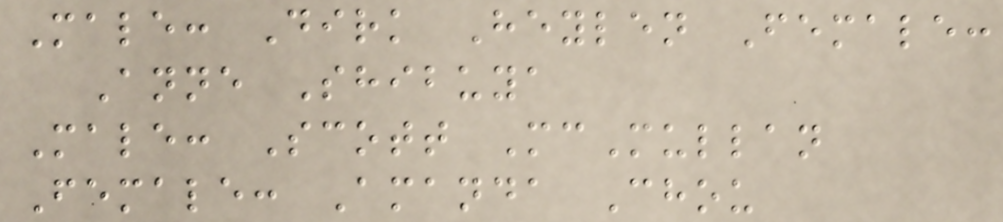Male: Dirk Heylen Female:
Anne Shibuya
Male: Scott McMullan
Female: Amanda Chou
